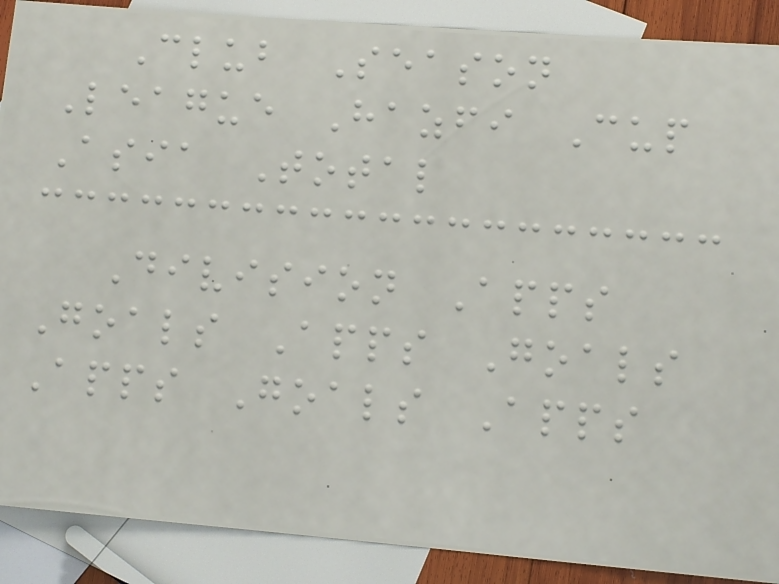Club Season
League Hazfi Cup
Asia Total
Division Apps
Goals Apps Goals
Apps Goals Apps
